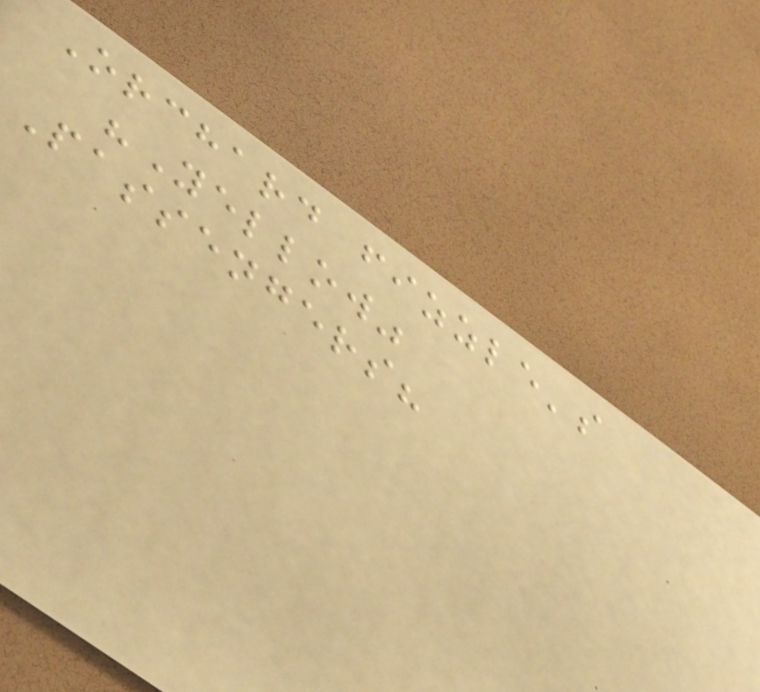Orchard fizzle's
"Yellow"
Passengers?
